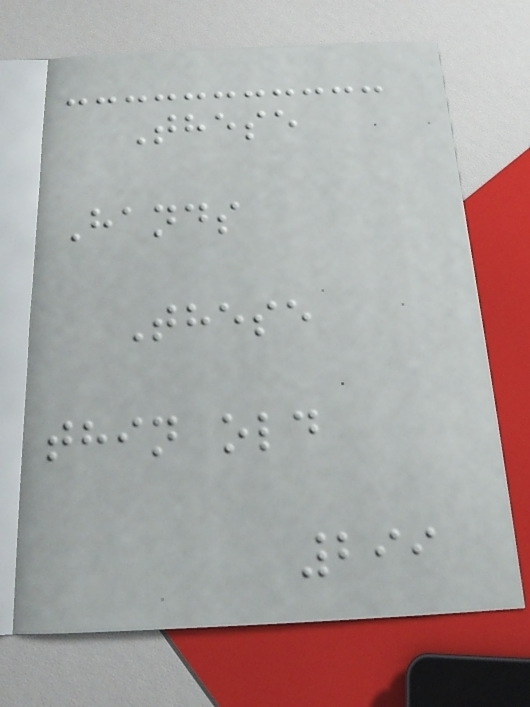These
Hands
These
thin old
299
